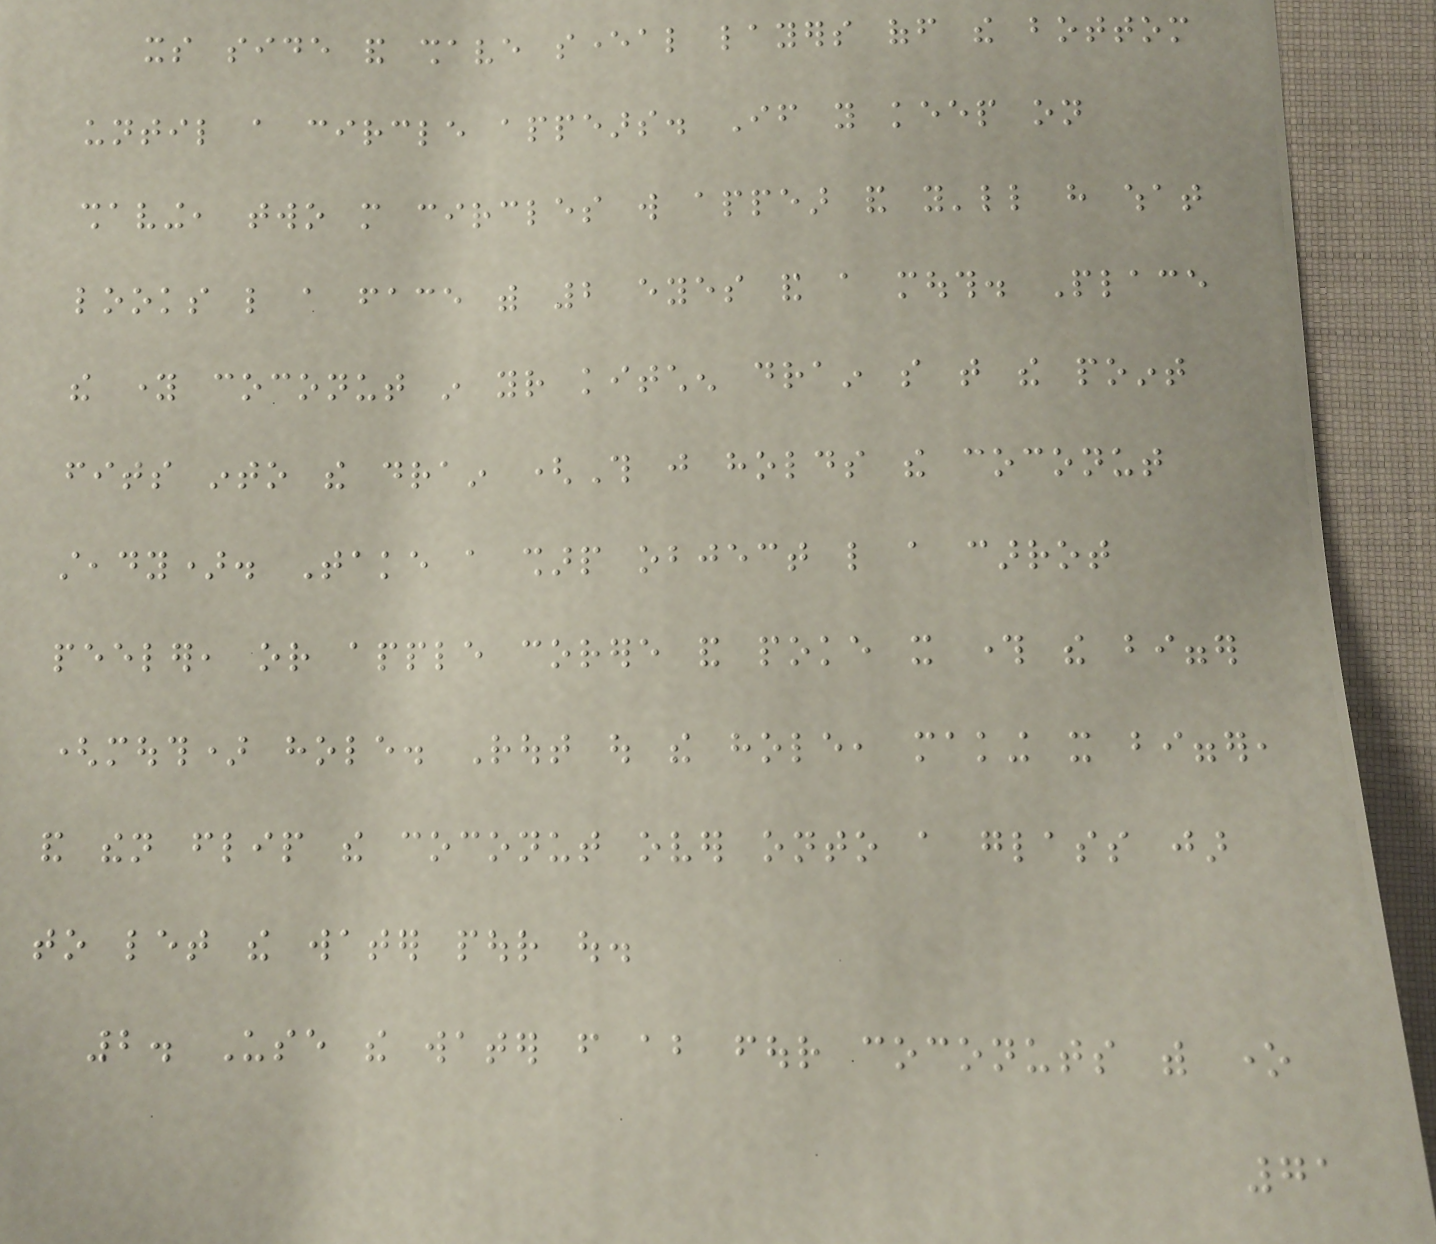its side and shave several layers off the bottom
until a circle appears. If you keep on
shaving, two more circles will appear and you'll have what
looks like a face with 2 eyes and a mouth. Place
the young coconut in your kitchen drain so that the point
fits into the drain (This just holds the coconut
steady). Take a sharp object like a carrot
peeler, or apple corere and poke it through the bigger
(mouth) hole. Rout out the hole, making it bigger,
and then flip the coconut over onto a glass jar
to let the water pour out.
2. Use the water from about four coconuts with one
71
